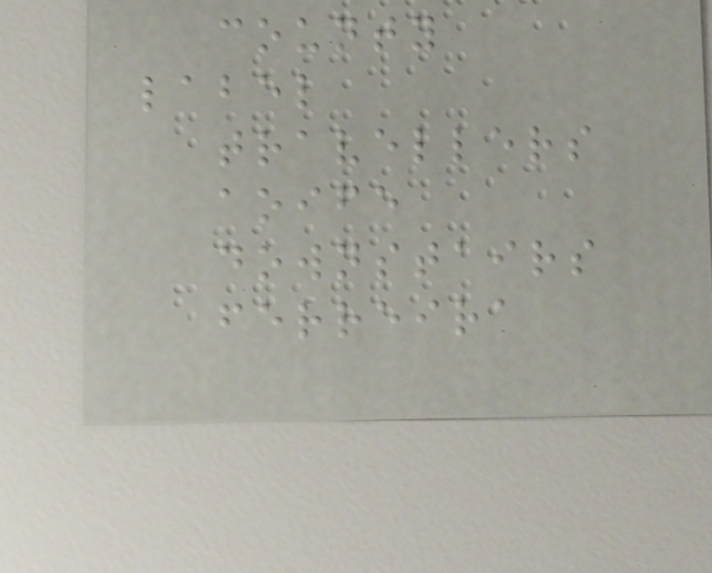county
label
travellers
aoife
downstairs
ferreira
